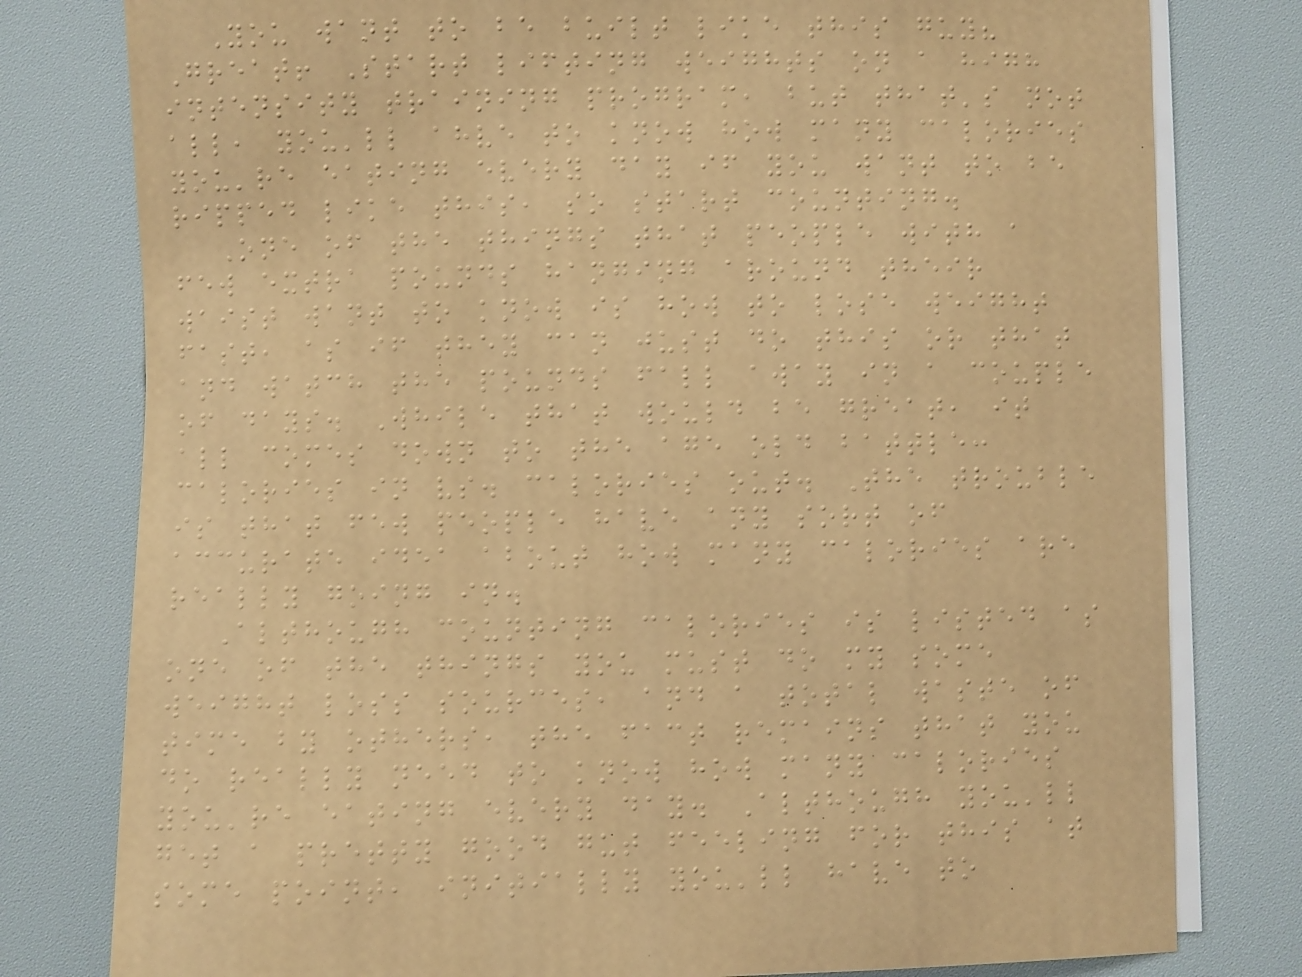You want to be built like this guy?
Great! Start lifting weights on a high
intensity training program, but that's not
all, you'll ahve to know how many calories
you're eating every day if you want to be
ripped like this, so start counting.
One of the things that people with a
few extra pounds hanging around their
waist want to know is how to lose weight
fast, as if they can just do this or that
and watch the pounds fall away in a couple
of days. While that would be great, it
all comes down to the age old battle:
calories in vs. calories out. The trouble
is that few people have any sort of
accurate idea about how many calories are
really going in.
Although counting calories is listed as
one of the things you must do my some
weight loss sources, and a total waste of
time by others, the fact remains that you
do really need to know how many calories
you're eating every day. Although you'll
get a pretty good gut feeling for this at
some point, initially you'll have to
